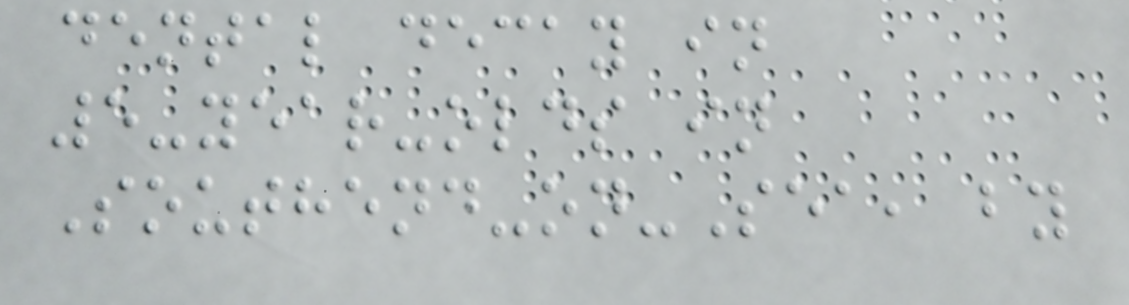dental decay in
5-year-olds in
Southend-on-Sea, by
